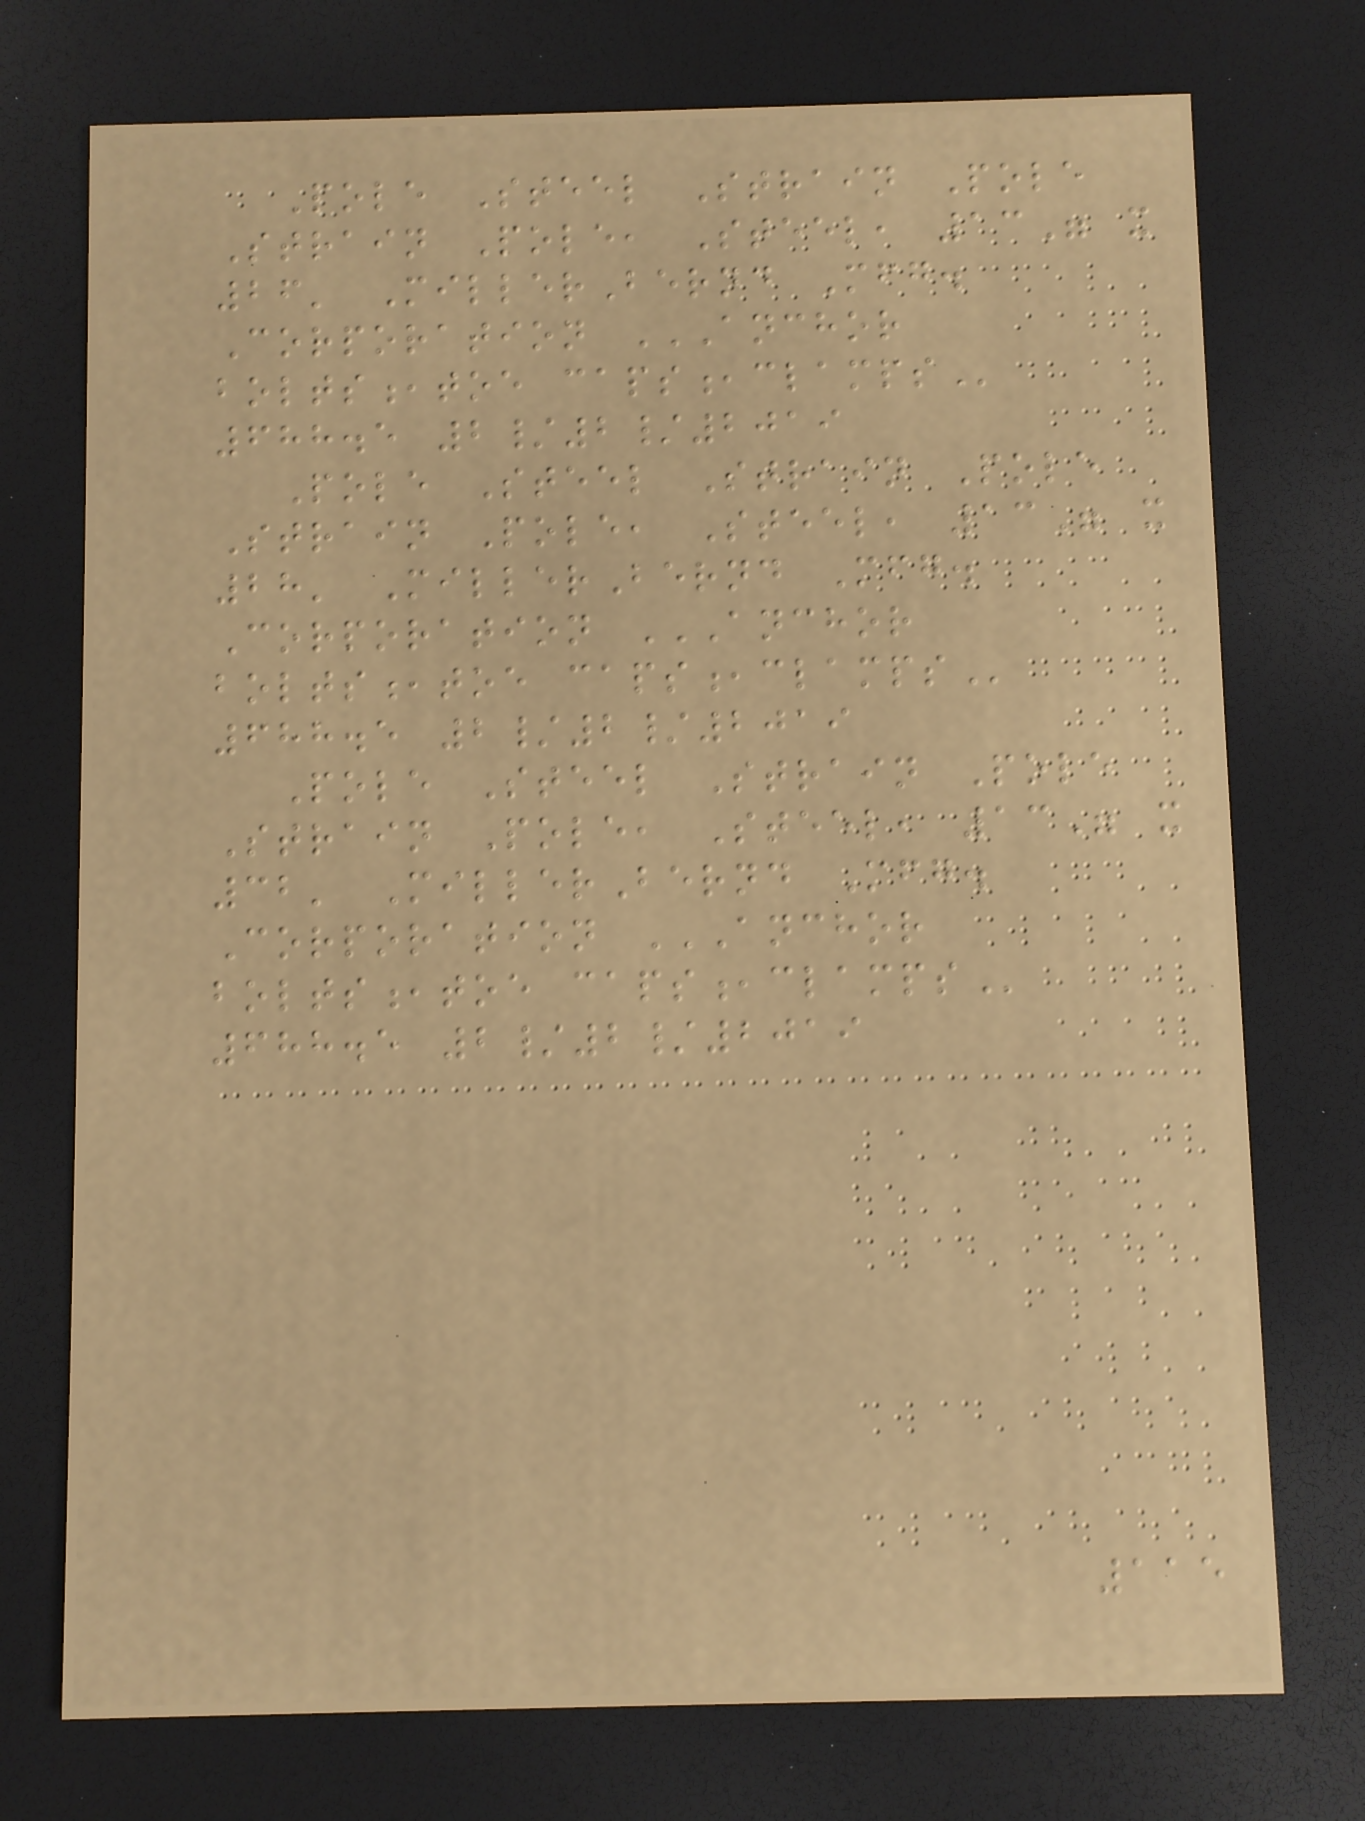Pole Steel Strain Pole
Strain Pole, Steel, 13" x
26' MillerBernd Mfg.
Corporation ANCHOR
BOLTS,TOE CAPS,CLAMPS
688.5 2/2/2019
Pole Steel Strain Pole
Strain Pole, Steel, 13" x
28' MillerBernd Mfg.
Corporation ANCHOR
BOLTS,TOE CAPS,CLAMPS
688.5 2/2/2019
Pole Steel Strain Pole
Strain Pole, Steel, 13" x
32' MillerBernd Mfg.
Corporation ANCHOR
BOLTS,TOE CAPS,CLAMPS
688.5 2/2/2019
115
